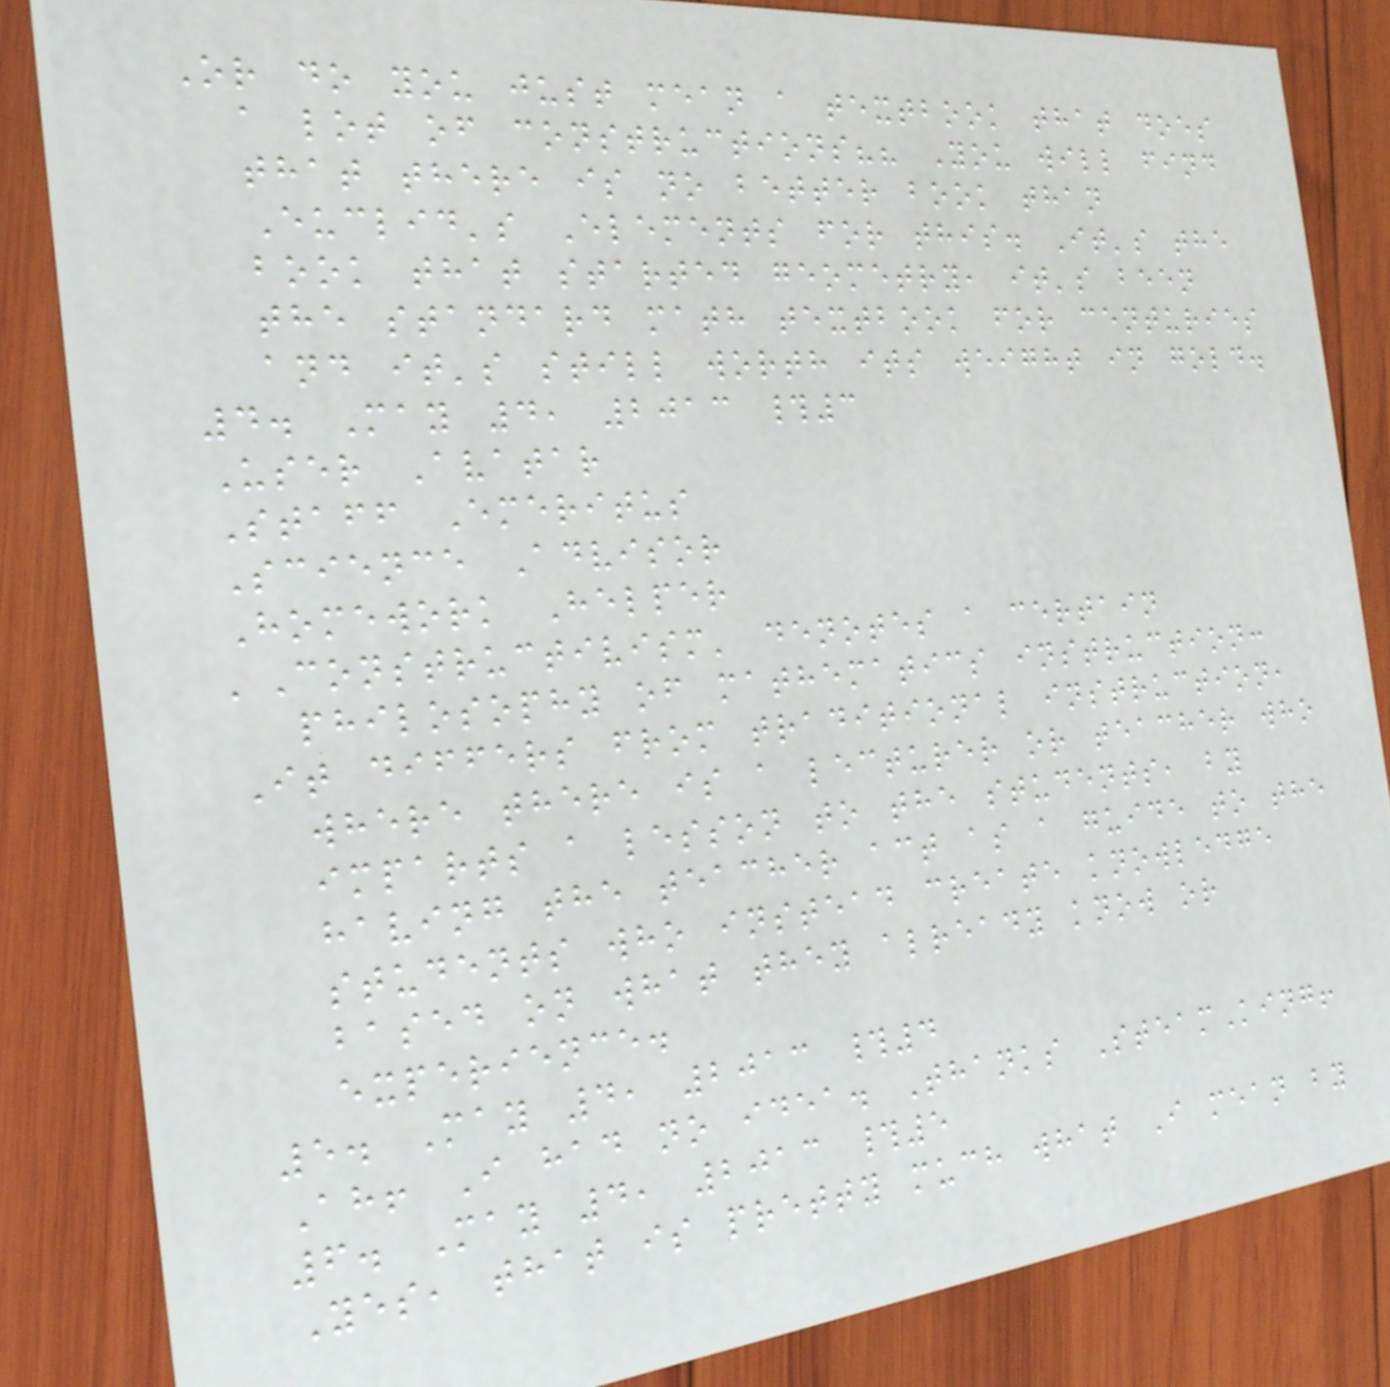Or do you just mean a textbook that does
a lot of constructions?? You will find
that there is no better book than
Euclid's Elements for this. It's the
book that started geometry, it's been
the standard math textbook for centuries
and it's still worth its weight in gold.
4. May 4, 2013 #3
User Avatar
Staff Emeritus
Science Advisor
Homework Helper
'Constructivism' denotes a certain
philosophy of mathematics instruction:
It differs from traditional instruction,
where there is a lecturer or teacher who
imparts a lesson to the students, by
having the teacher act as a guide to the
students who instead create knowledge
based on what they already know or
experience.
5. May 4, 2013 #4
Ah! I had no idea. Thanks SteamKing!
6. May 4, 2013 #5
Yes, that is pretty much what I mean by
